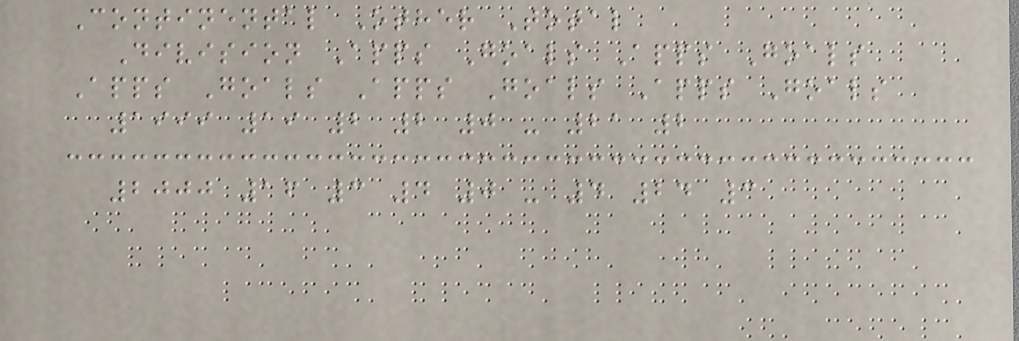Continental Other Total
Division Apps Goals Apps Goals
Apps Goals Apps Goals Apps Goals
1999 19 2 2 0 - 21 2
2000 16 3 4 0 - 4 24 3
